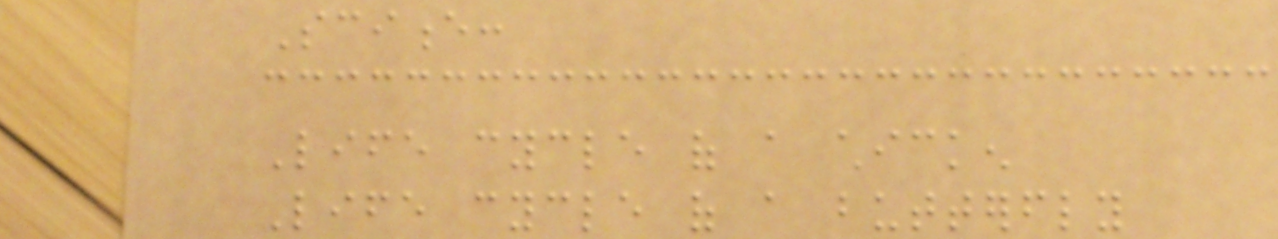Science:
Life cycle of a chicken
Life cycle of a butterfly
